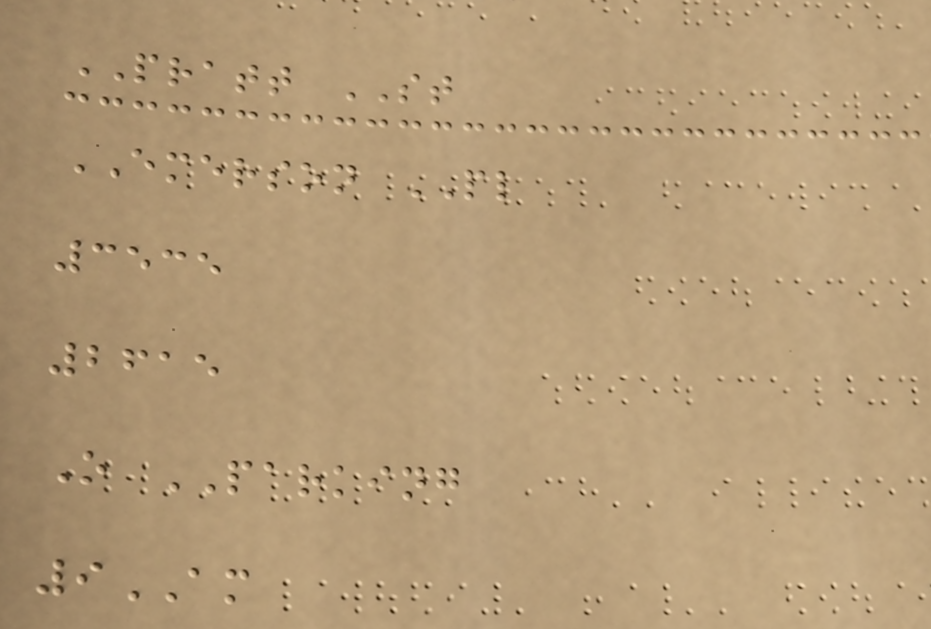PRATT ST
EMERSON PL
3535
2615
O PARKING
9AM
